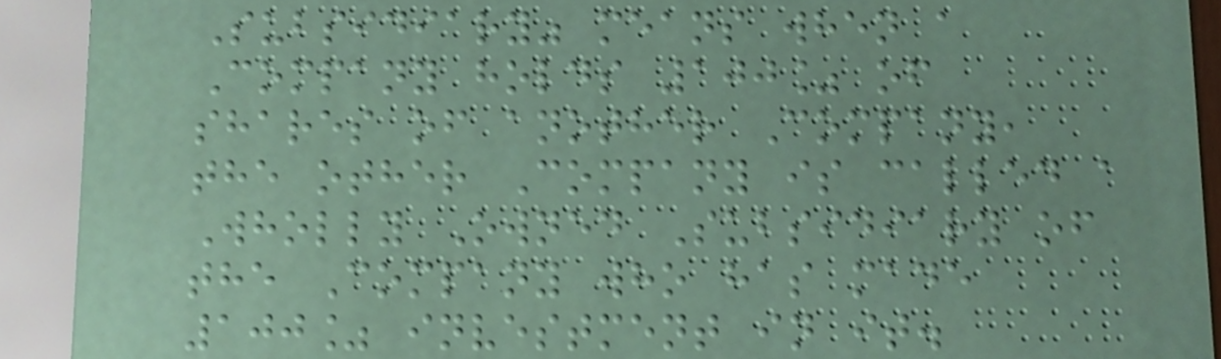Subsidiary" means when a
Company holds 100% of
shares of another Company,
the other Company is called a
Wholly Owned Subsidiary of
the Company who has made
100% investment in it.
